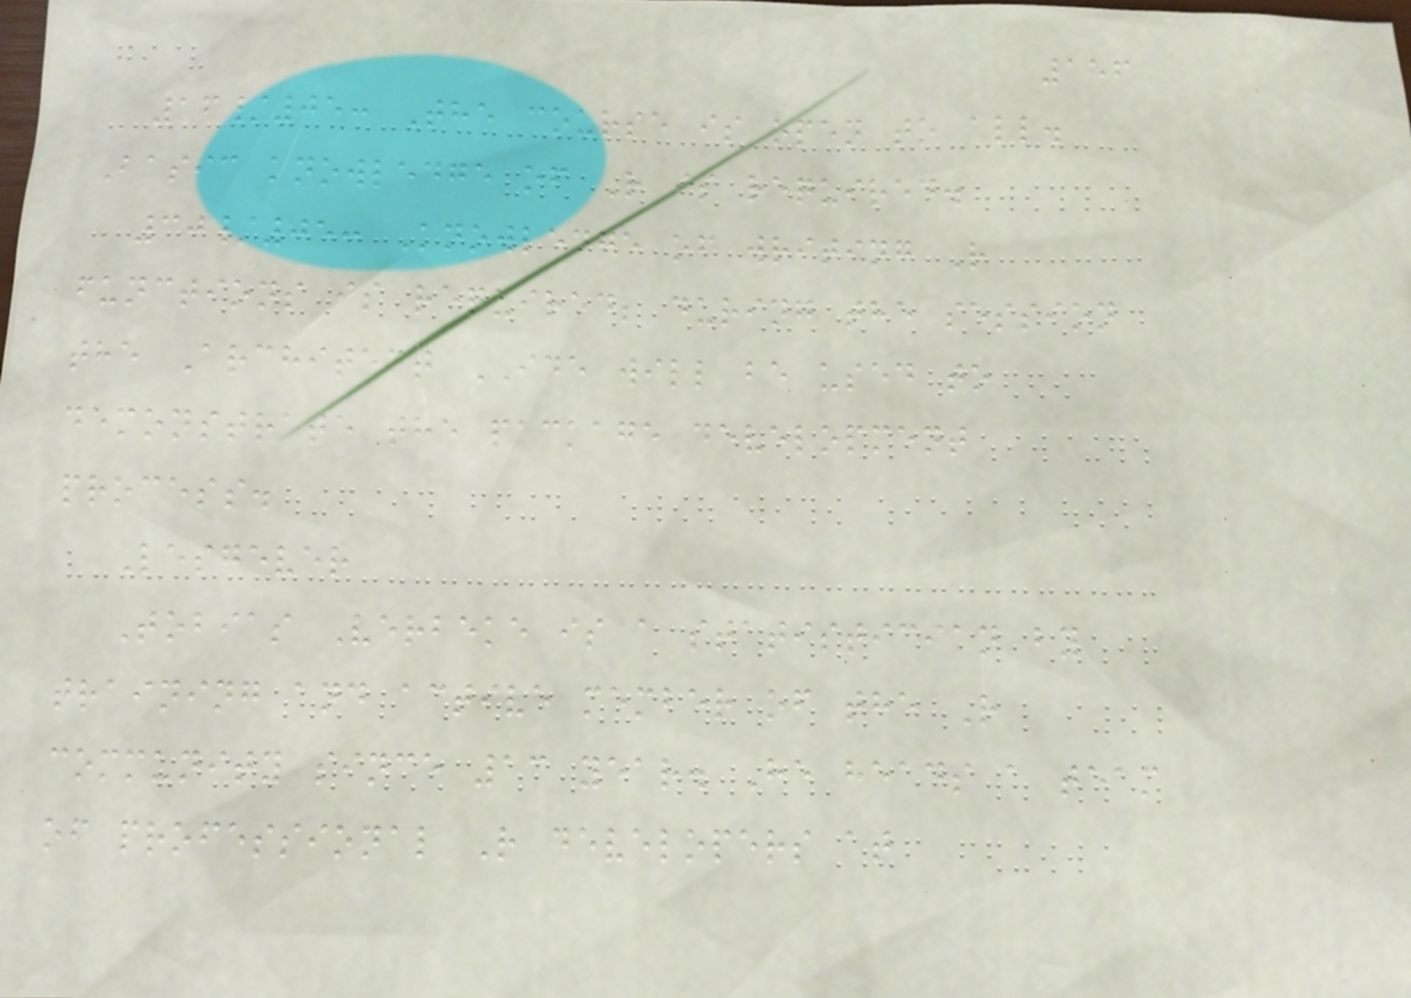156
16/05: The course is open to all.
Basic knowledge of R is required.
30/05: Knowledge of writing R
functions is required; during the session
the Architect IDE will be used to
demonstrate the package development
process.
Lesgever
Tobias Verbeke is a statistician by
training and active member of the R
community since 13 year. He heads a team
of professional R developers at
